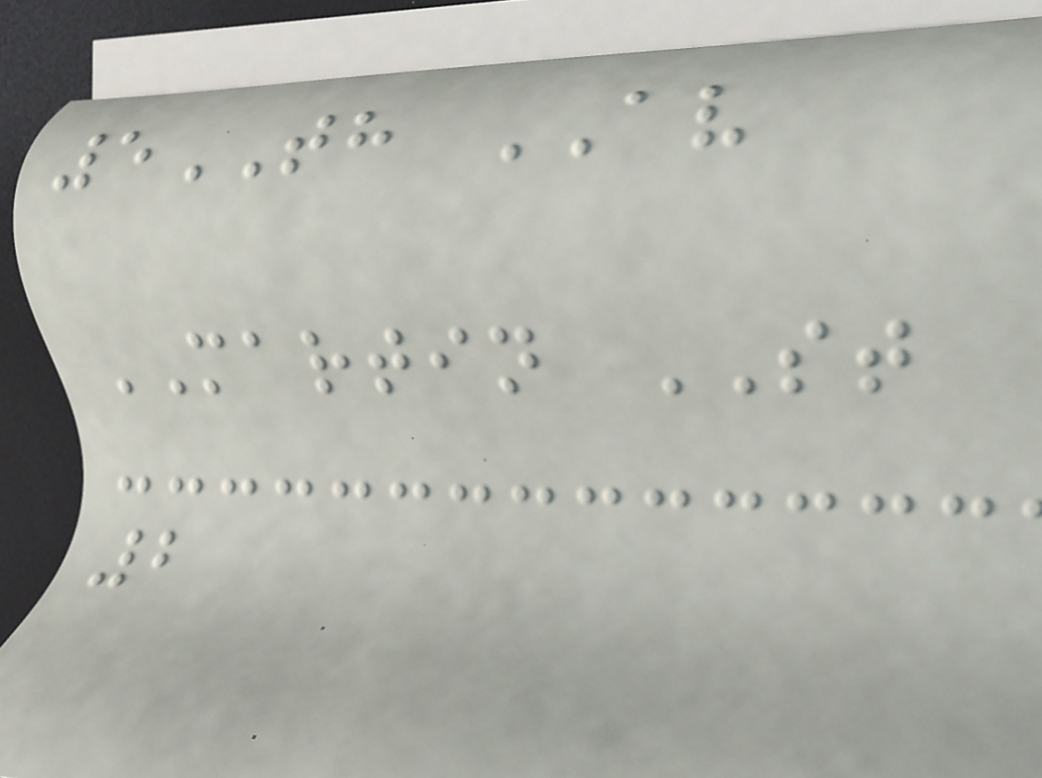5TH AV
MARTIN ST
2
